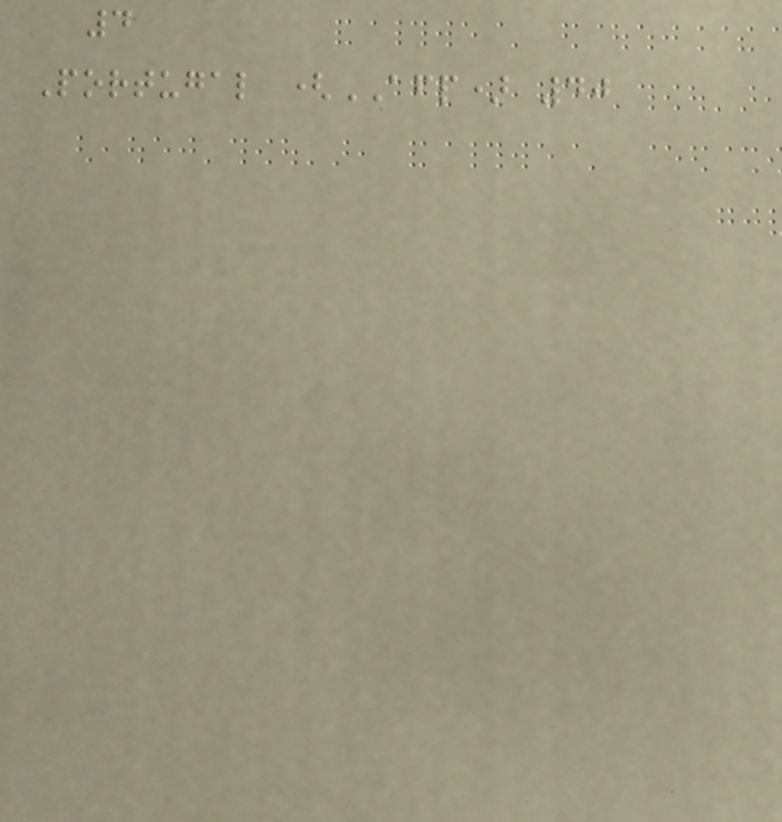4
Portugal (AFP) 40
